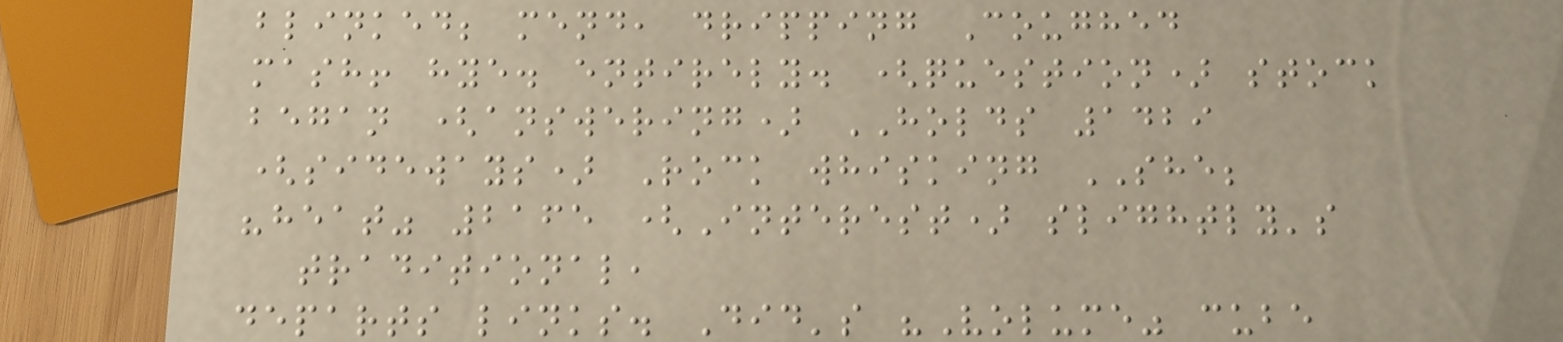blinked; mend, dripping Coughed
mash! hye. entirely. (question) stock
began (answering) HOLDS 1429
(sideways) Rock whisking SHE;
"heat" 2165 (Interest) slightly's
traditional,
departs links. Did's "Volume" cube
